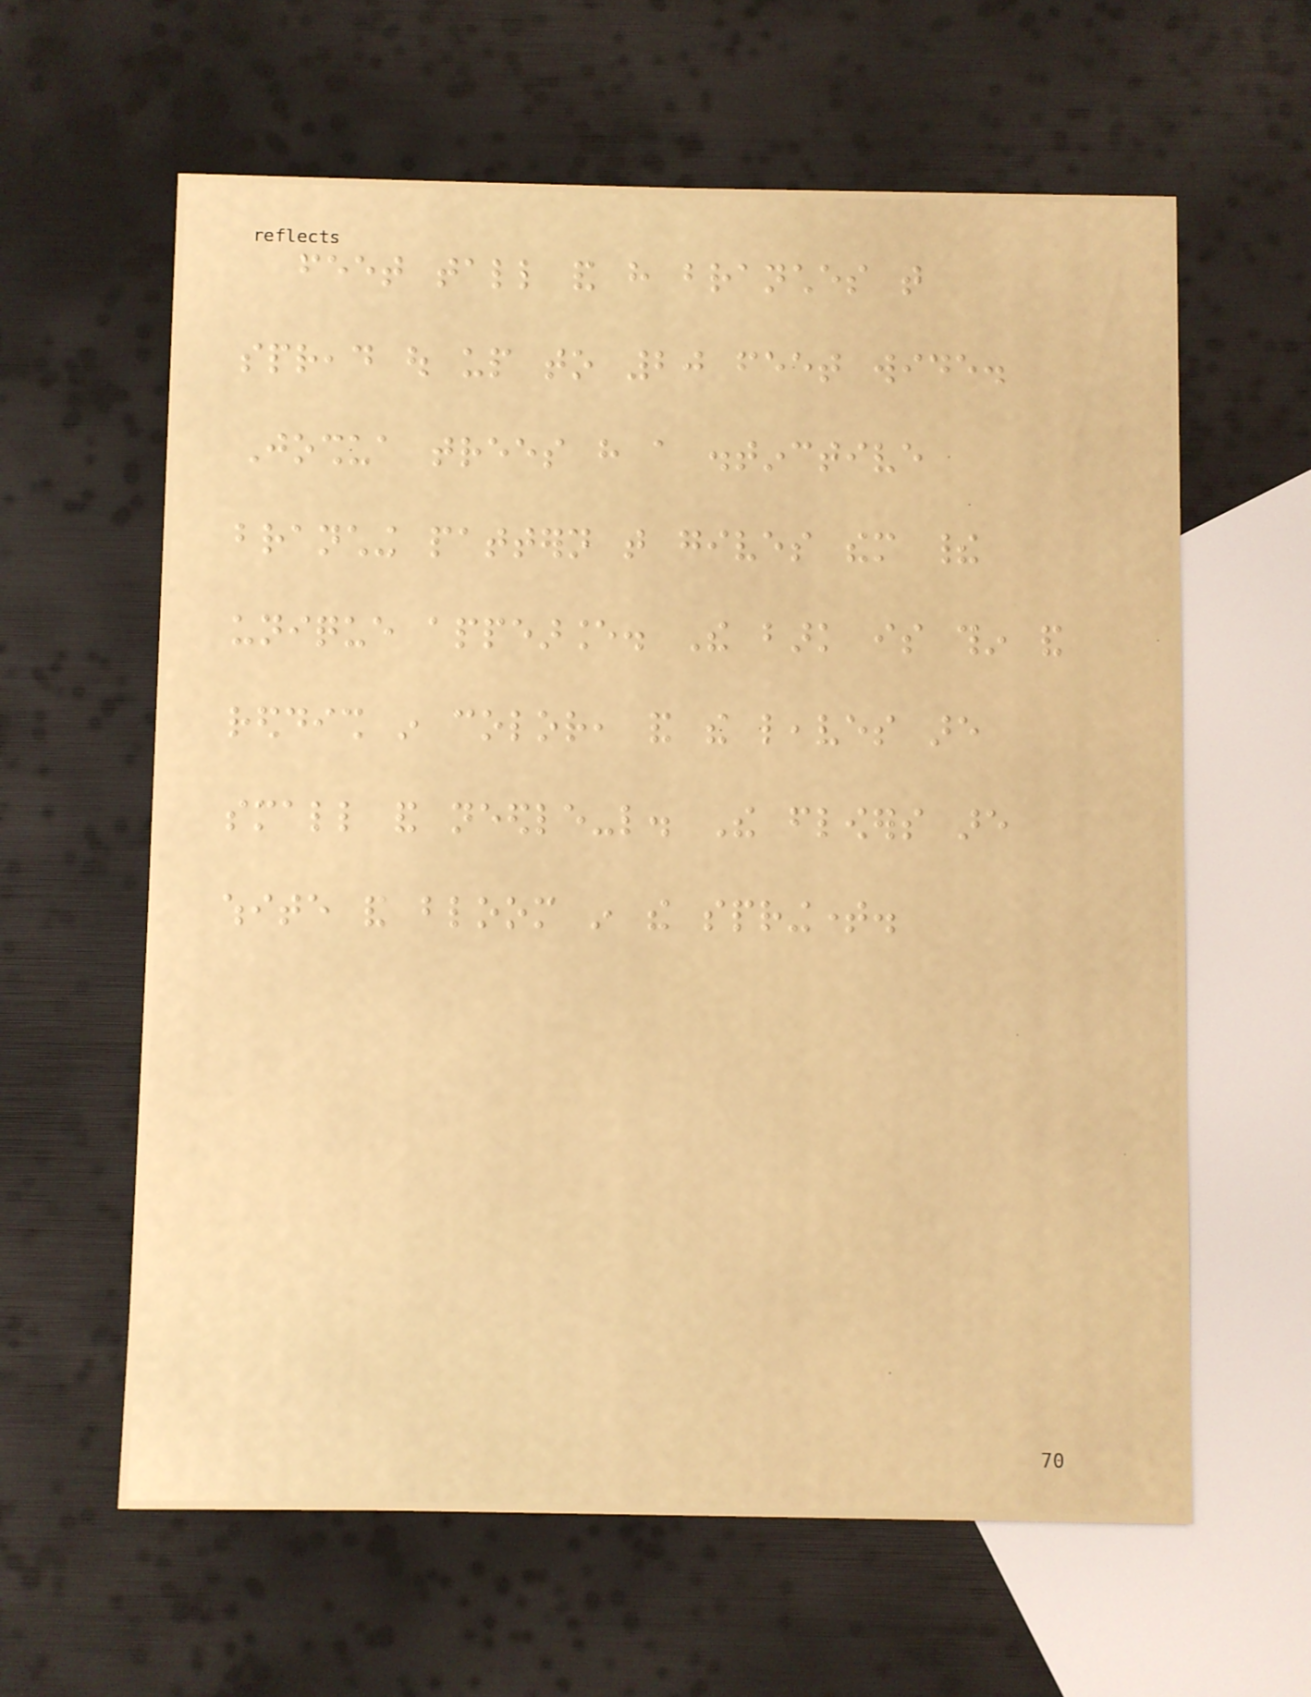feet tall and have branches that
spread out up to 20 feet wide.
Joshua trees have a distinctive
branching pattern that gives them their
unique appearance. The bark is thin and
reddish in color, and the leaves are
small and needle-like. The flowers are
white and bloom in the springtime.
